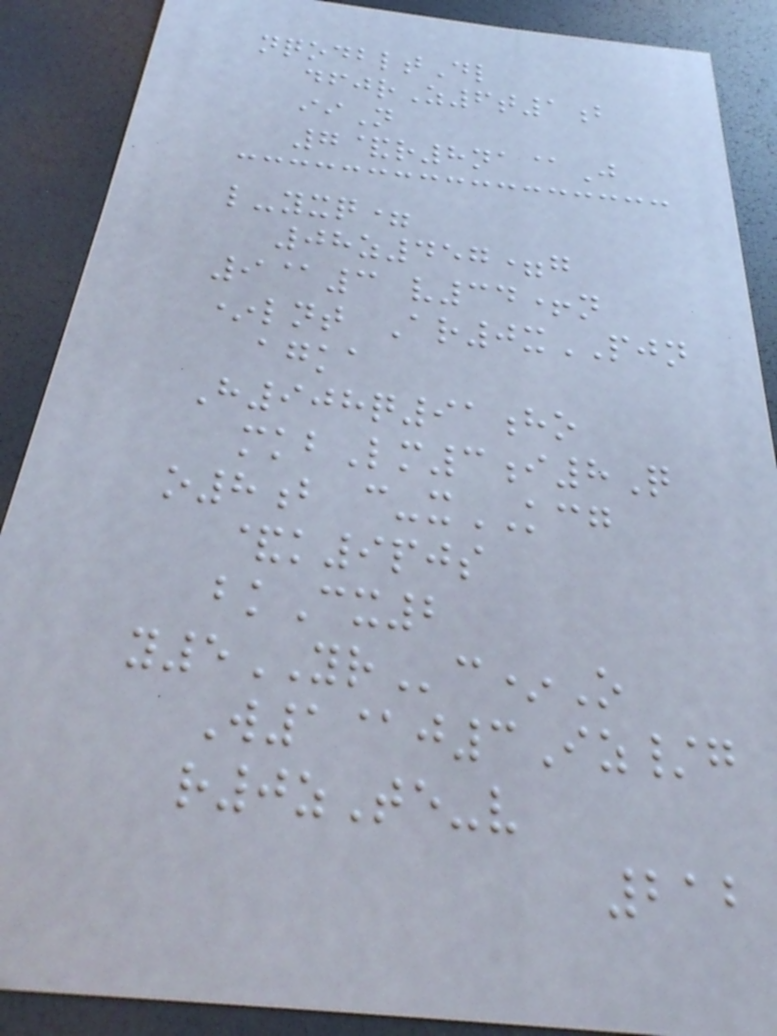nqodbltDl
dfjrZ6t1b
iiN
7&r8na@J
l-yxq=
08z457=g
9@3 v34+n
*lnt Ar0xPJN
agka
H908q91ho
mkbLm3i8Q
o8b c-xKCG
&k9pjs
bkCx2
y5YRc*O
W1@j3Iz/g
r0zTe-v
212
